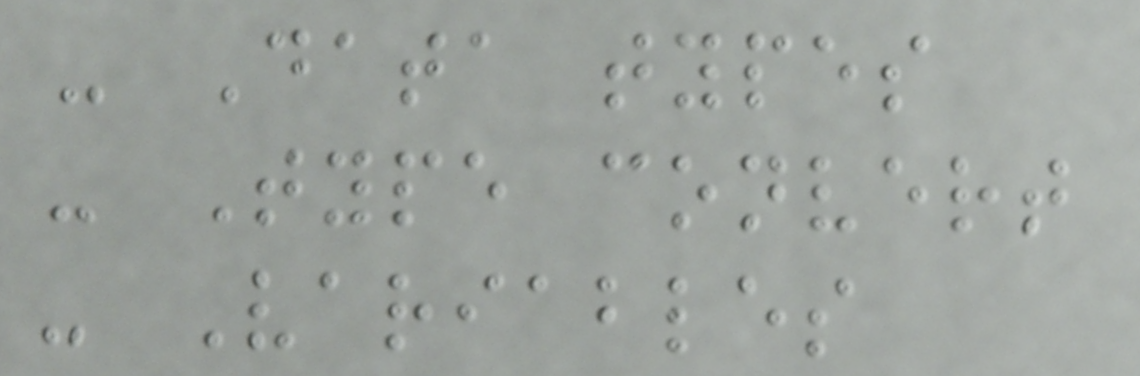- Data types
- Type convert
- Variables
